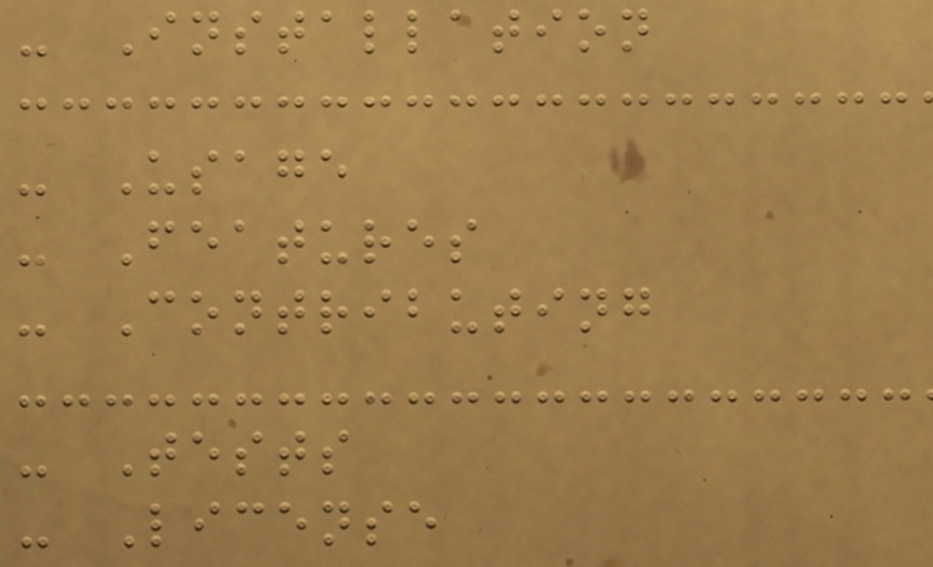- Installation
- Usage
- Features
- Contributing
- Tests
- License
